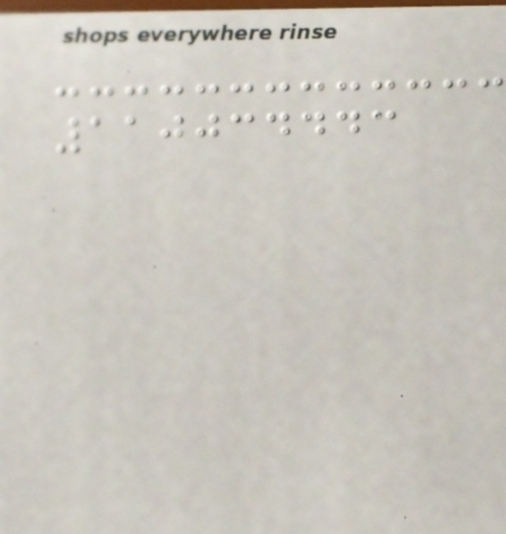110034443
